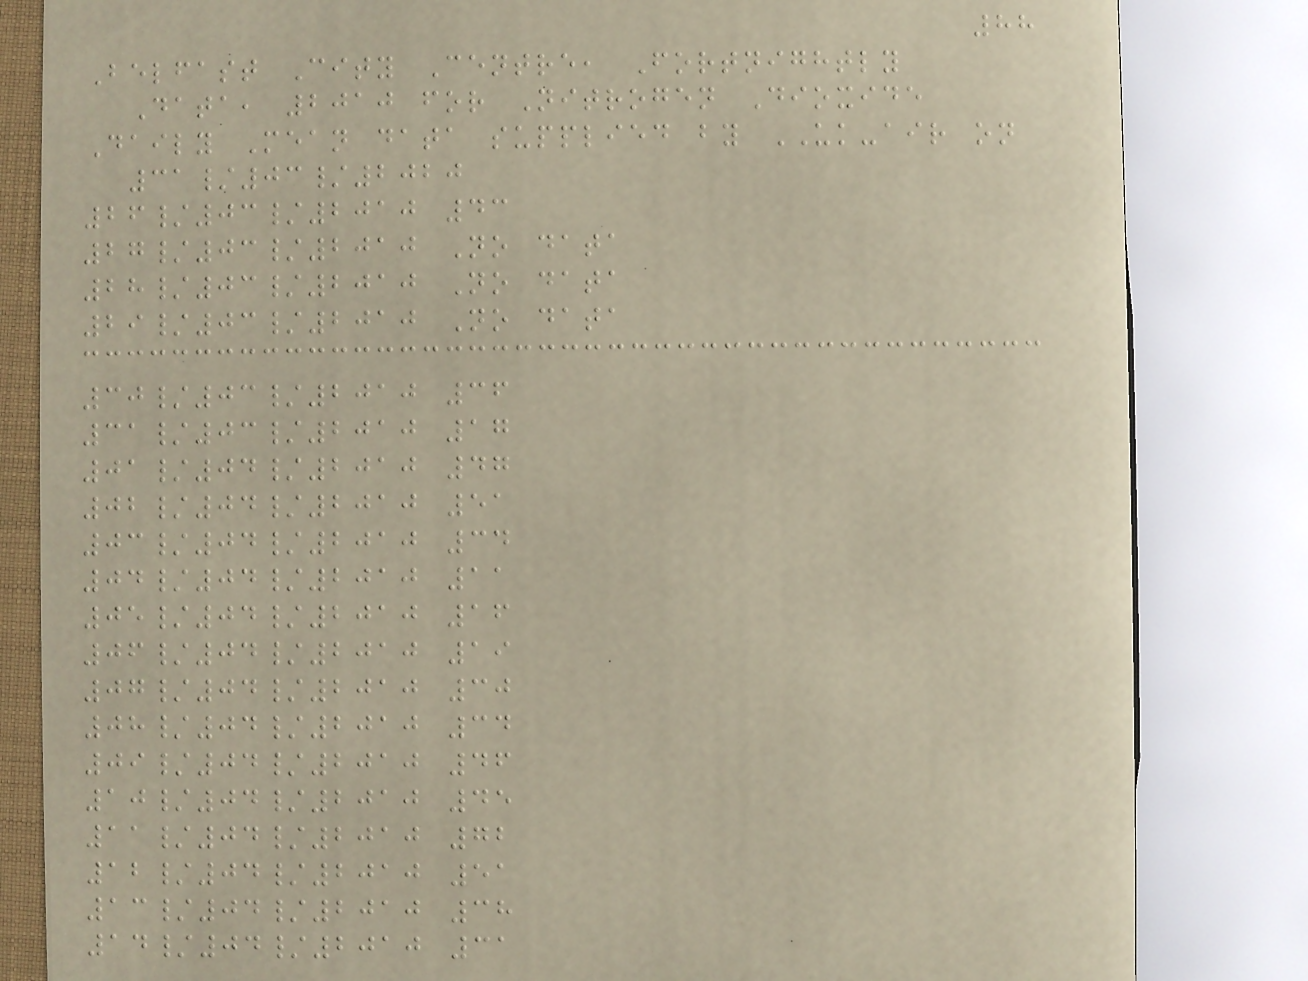88
Belfast City Centre, Fortnightly
Data, 2010 for Nitrogen Dioxide
Daily Mean data supplied by UK-air on
31/03/2020
26/03/2010 43
27/03/2010 No data
28/03/2010 No data
29/03/2010 No data
30/03/2010 36
31/03/2010 17
01/04/2010 47
02/04/2010 51
03/04/2010 34
04/04/2010 11
05/04/2010 16
06/04/2010 19
07/04/2010 30
08/04/2010 34
09/04/2010 46
10/04/2010 45
11/04/2010 72
12/04/2010 51
13/04/2010 38
14/04/2010 31
